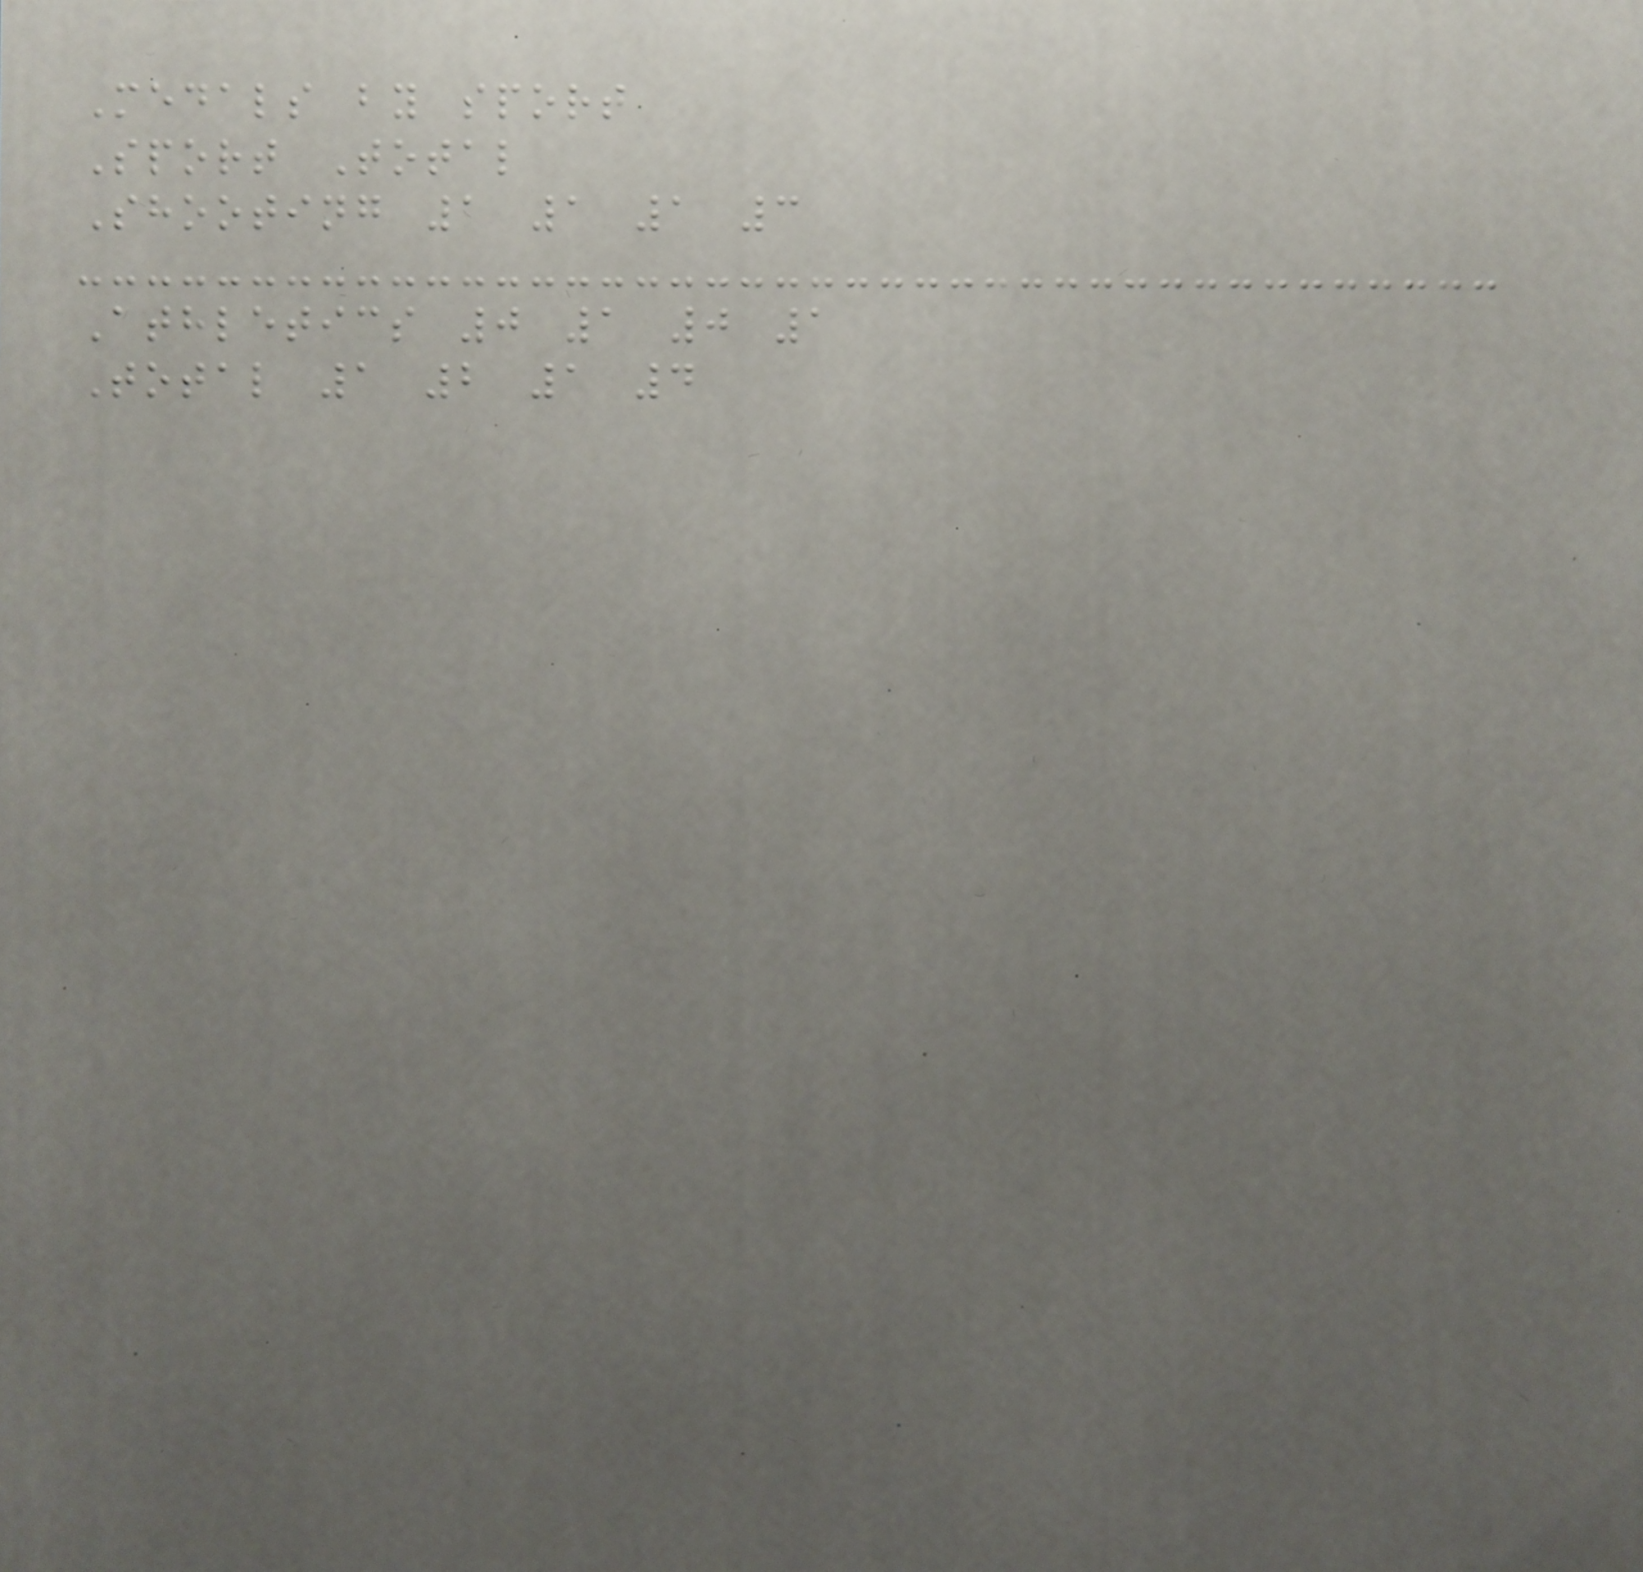Medals by sport
Sport Total
Shooting 1 1 1 3
Athletics 0 1 0 1
Total 1 2 1 4
